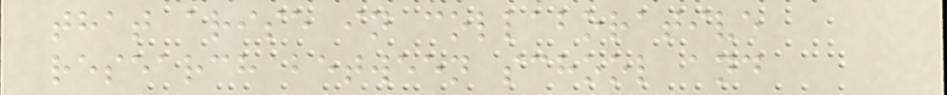that arise in collaborative
research between school and
